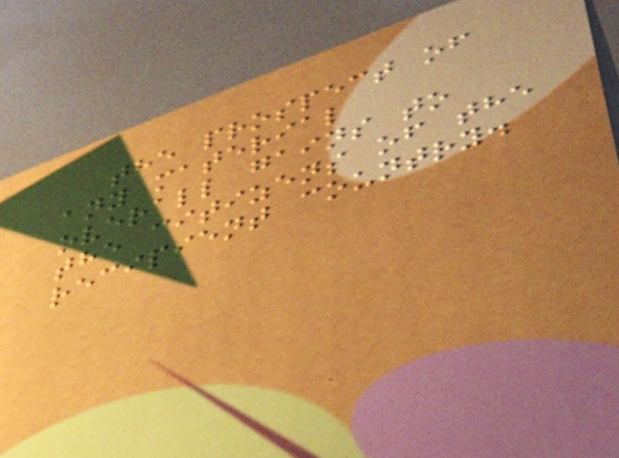the prospect of
any material
overall gains to
the citizens of the
recipient country.
